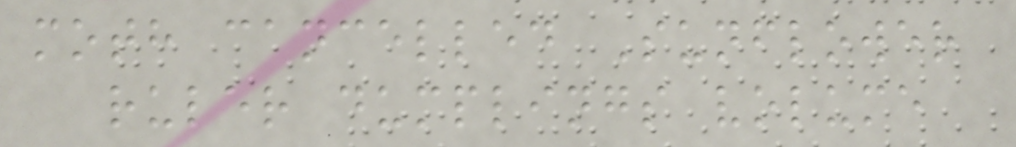moth cancelled Sunflower
ruler dumplings volume
